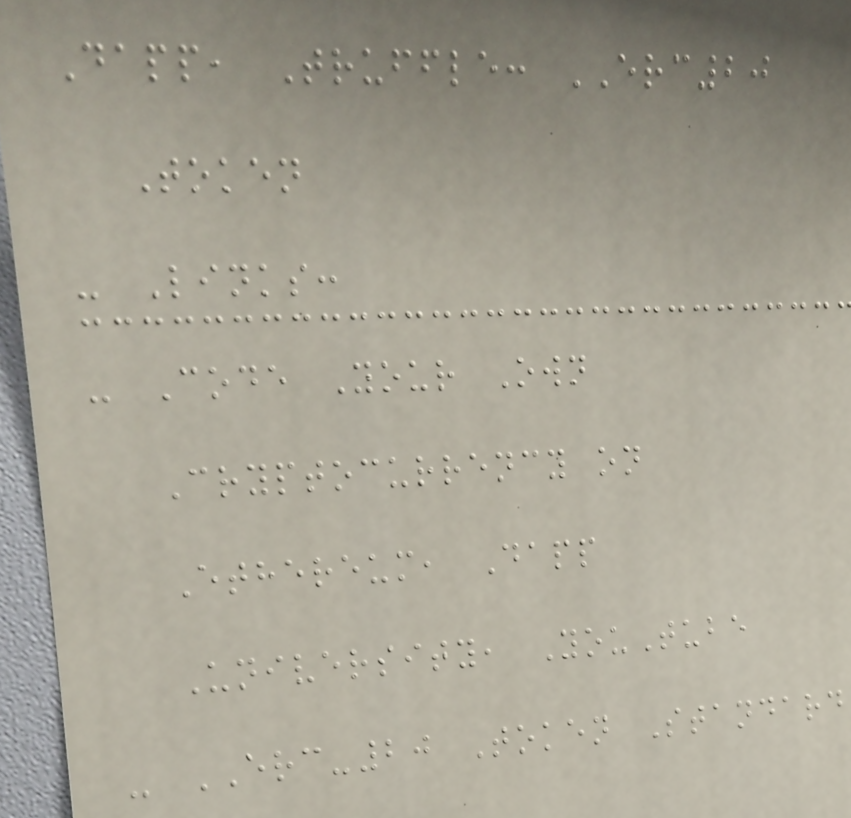Dapp, Truffle: ERC20
Token
- Links:
- Code Your Own
Cryptocurrency on
Ethereum, Dapp
University, YouTube
- ERC-20 Token Standard
